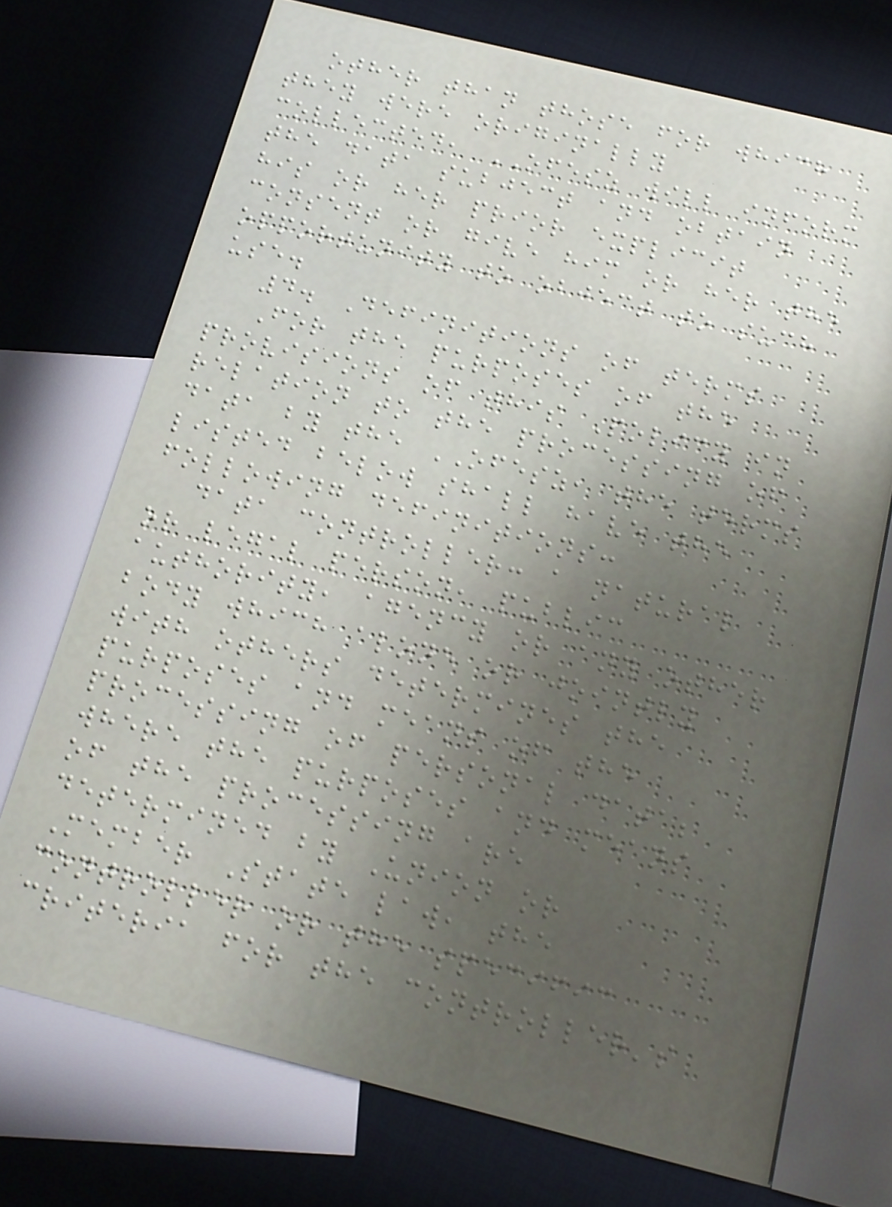other than those for which
they were originally
collected, OFESZ will inform
the data subject and obtain
his or her prior explicit
consent or give him or her the
opportunity to object to such
use.
4. Definitions of terms
For the purposes of the
provisions of this Policy in
relation to the processing of
data by the OFESZ, the terms
listed below shall have the
following definitions:
data controller: a natural
or legal person, public
authority, agency or any other
body which alone or jointly
with others determines the
purposes and means of the
processing of personal data;
where the purposes and means
of the processing are
determined by Union or
Member State law, the
controller or the specific
criteria for the controller's
